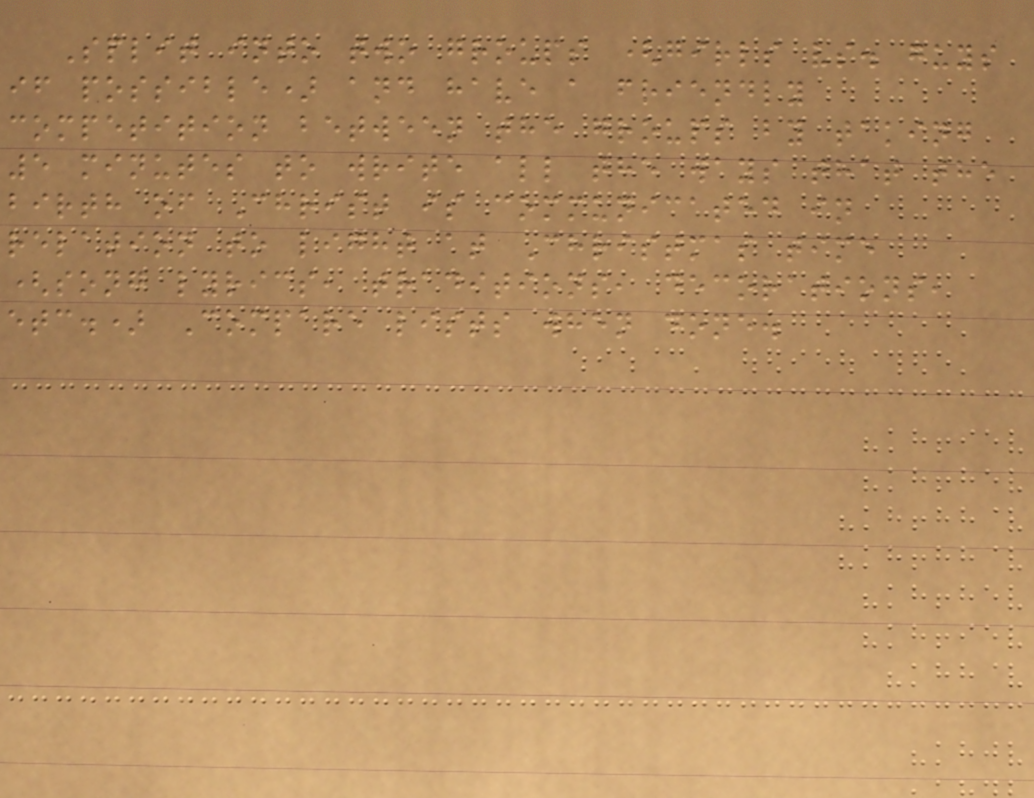Split into two groups (girls vs. guys
if possible) and have a friendly
competition between the groups by taking
5 minutes to write all the ways that the
birth of Christ is communicated in
relation to light at Christmas time
(song lyrics, traditions, decorations,
etc.) Compare lists when done.
